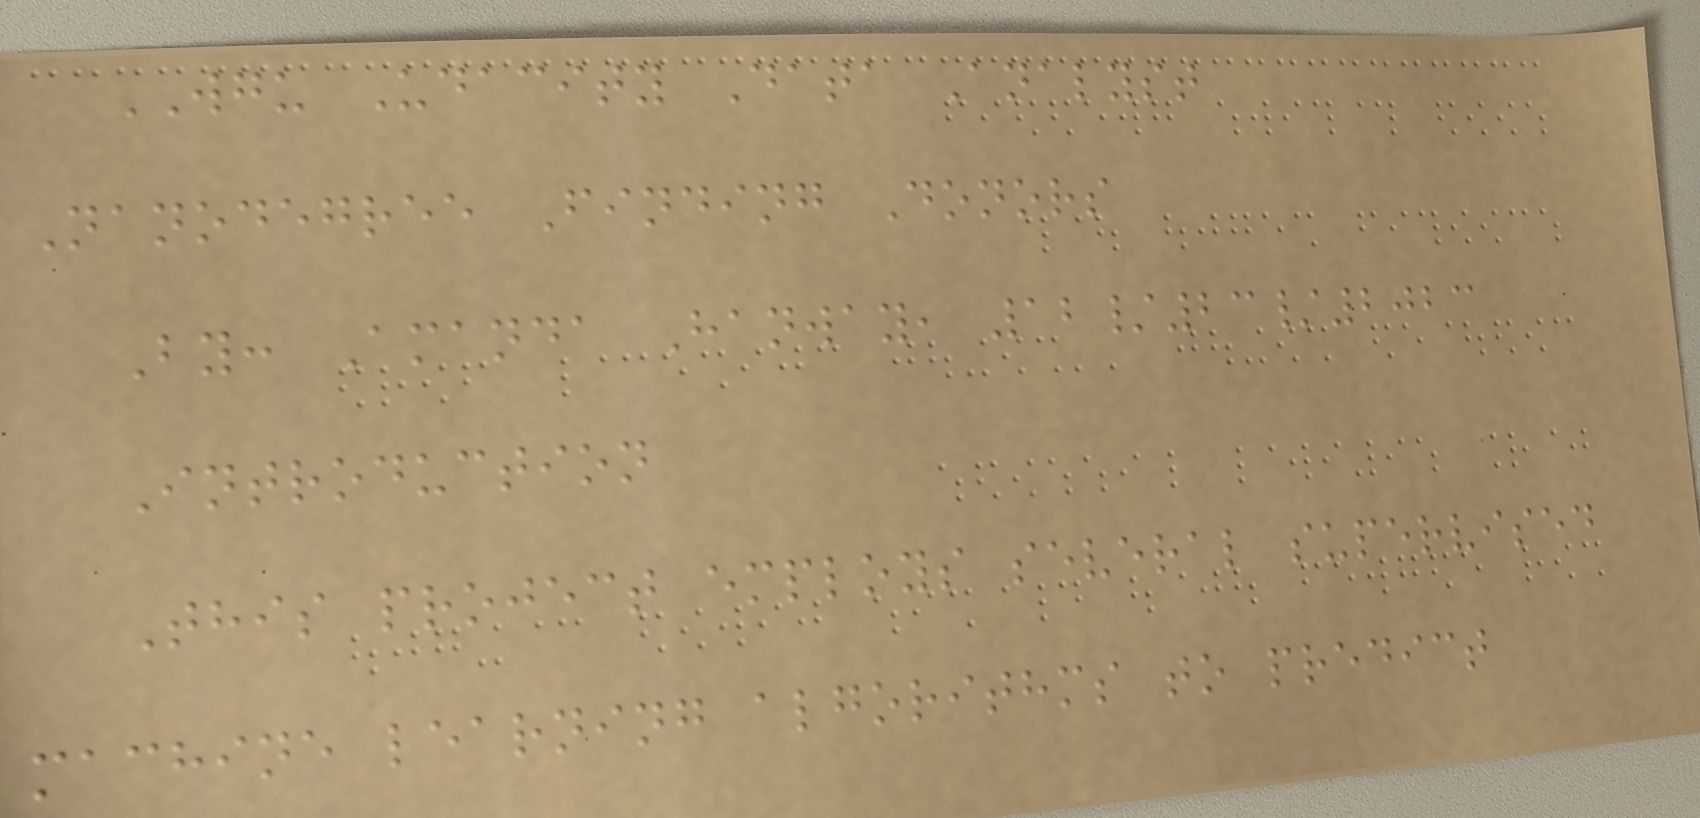WGU Udacity Data Analyst
Nanodegree Finding Donors
By: Amanda Hanway, 12/23/2023
Introduction
This project employs several supervised
machine learning algorithms to predict
